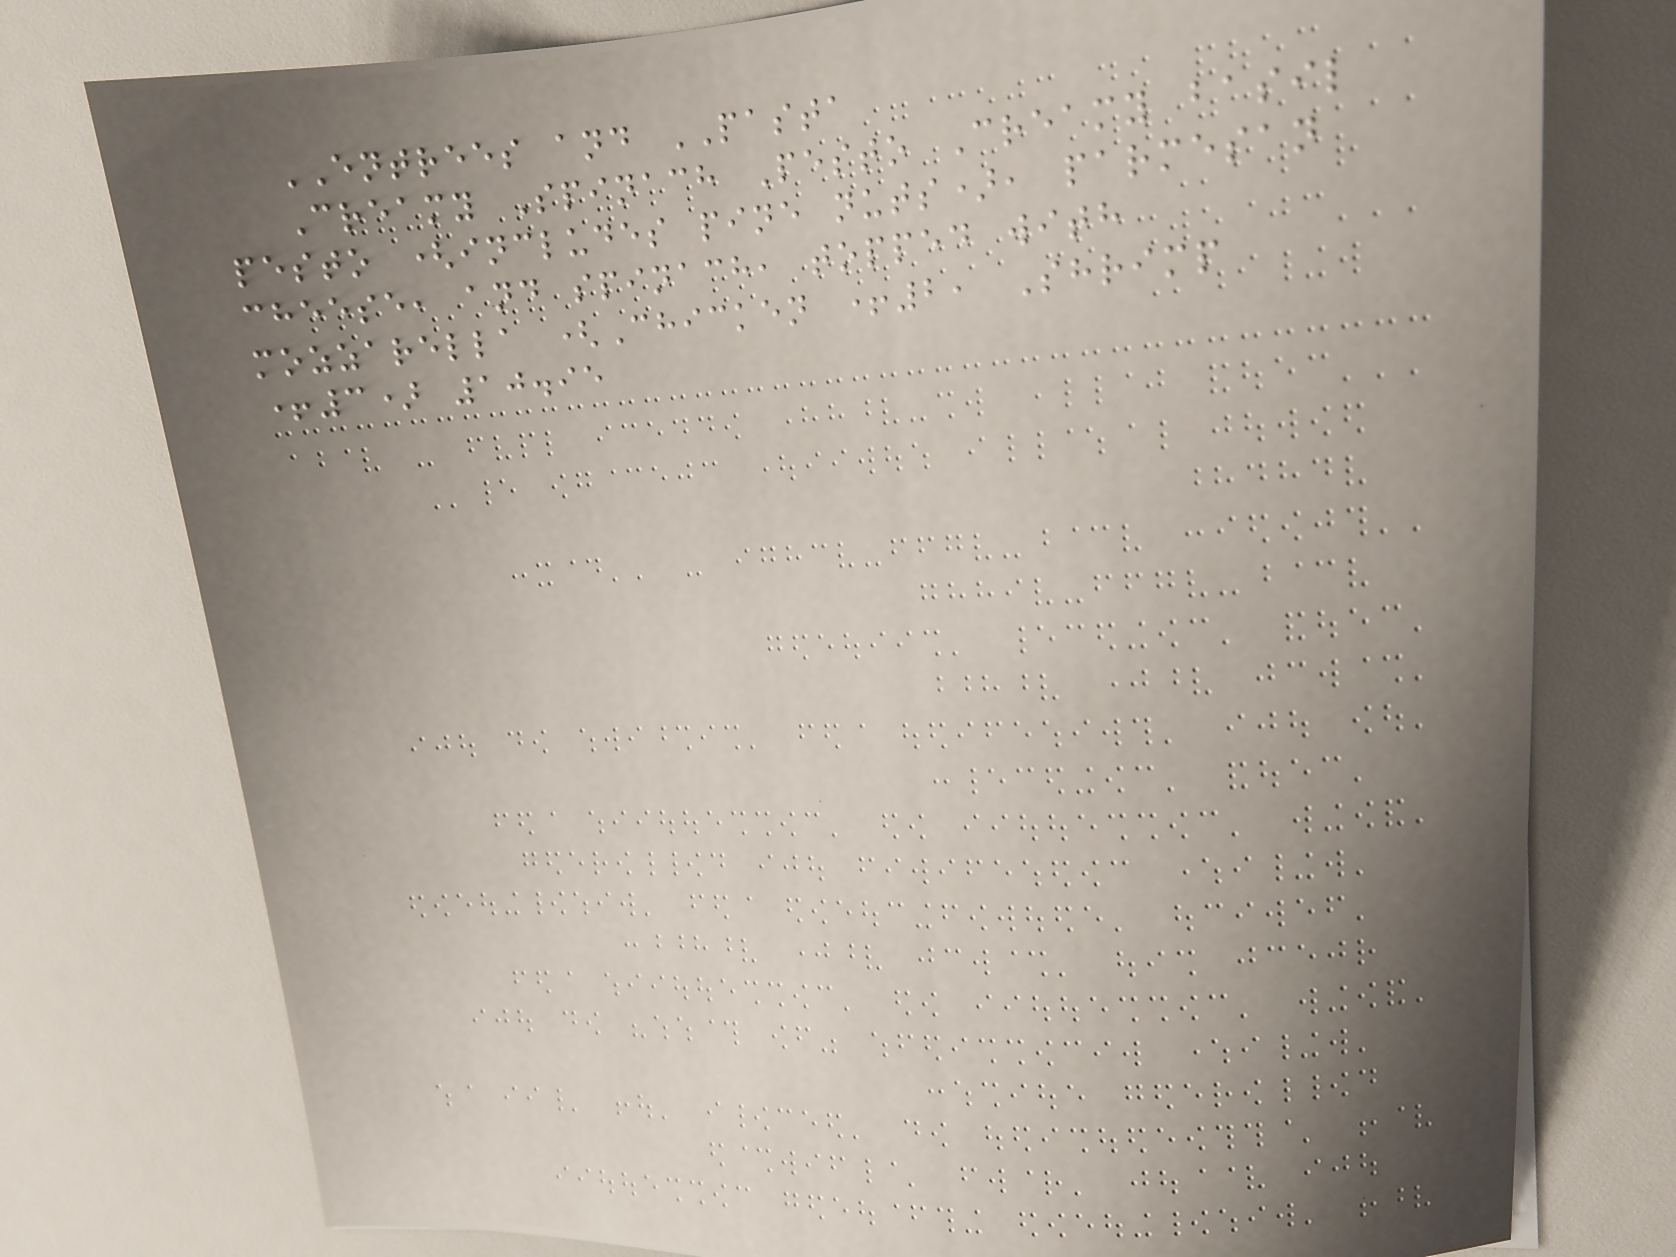ENTREES and PASTA
Creamy Spinach Pesto Creamy basil
pesto (includes pine nuts), parmesan
cheese, and spinach, topped with
mozzarella (Chicken +2, Shrimp
+3) 10.95
